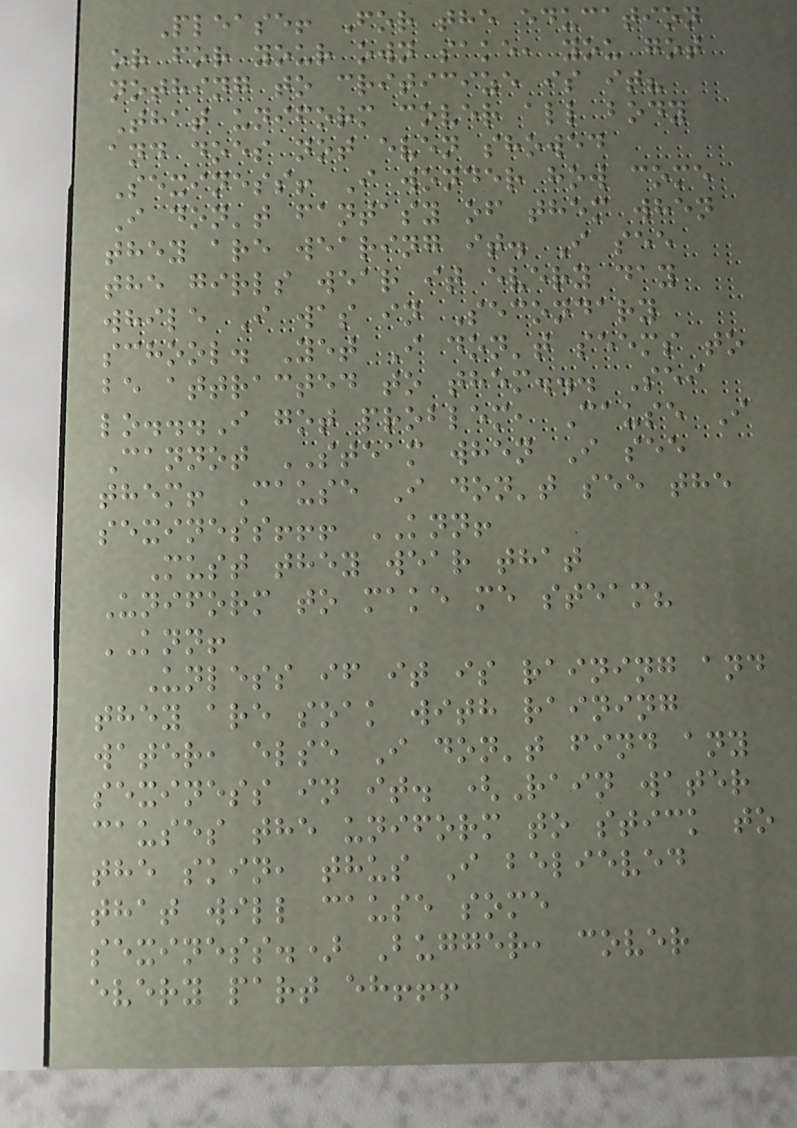Please! For the education
or for your own sake, you got
nothing to criticize is it?
That uniform cover all body
and does not even showed
Sexiness! I wonder how come
I don't fantasy of them when
they are wearing it. I see
the girls wear it every day
while I was in Secondary
school. Yet I don't seems to
be attracted to them... Sei
lo...I got problem, Cause I
Cannot STEAM when I see
them! Cause I don't see the
sexiness!!! KNN!
Must they wear that
Uniform to make me steam?
KNN!
Unless if it is raining and
they are soak with raining
water, else I don't find any
sexiness in it. (Rain water
causes the uniform to stick to
the skin, thus I believed
that will cause some
sexiness.) Bugger, cover
every part eh!!!
